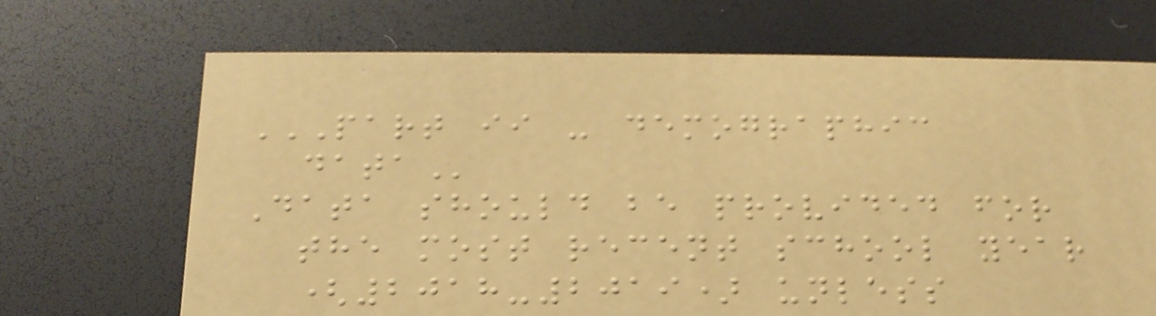PART II - DEMOGRAPHIC
DATA
Data should be provided for
the most recent school year
(2018-2019) unless
